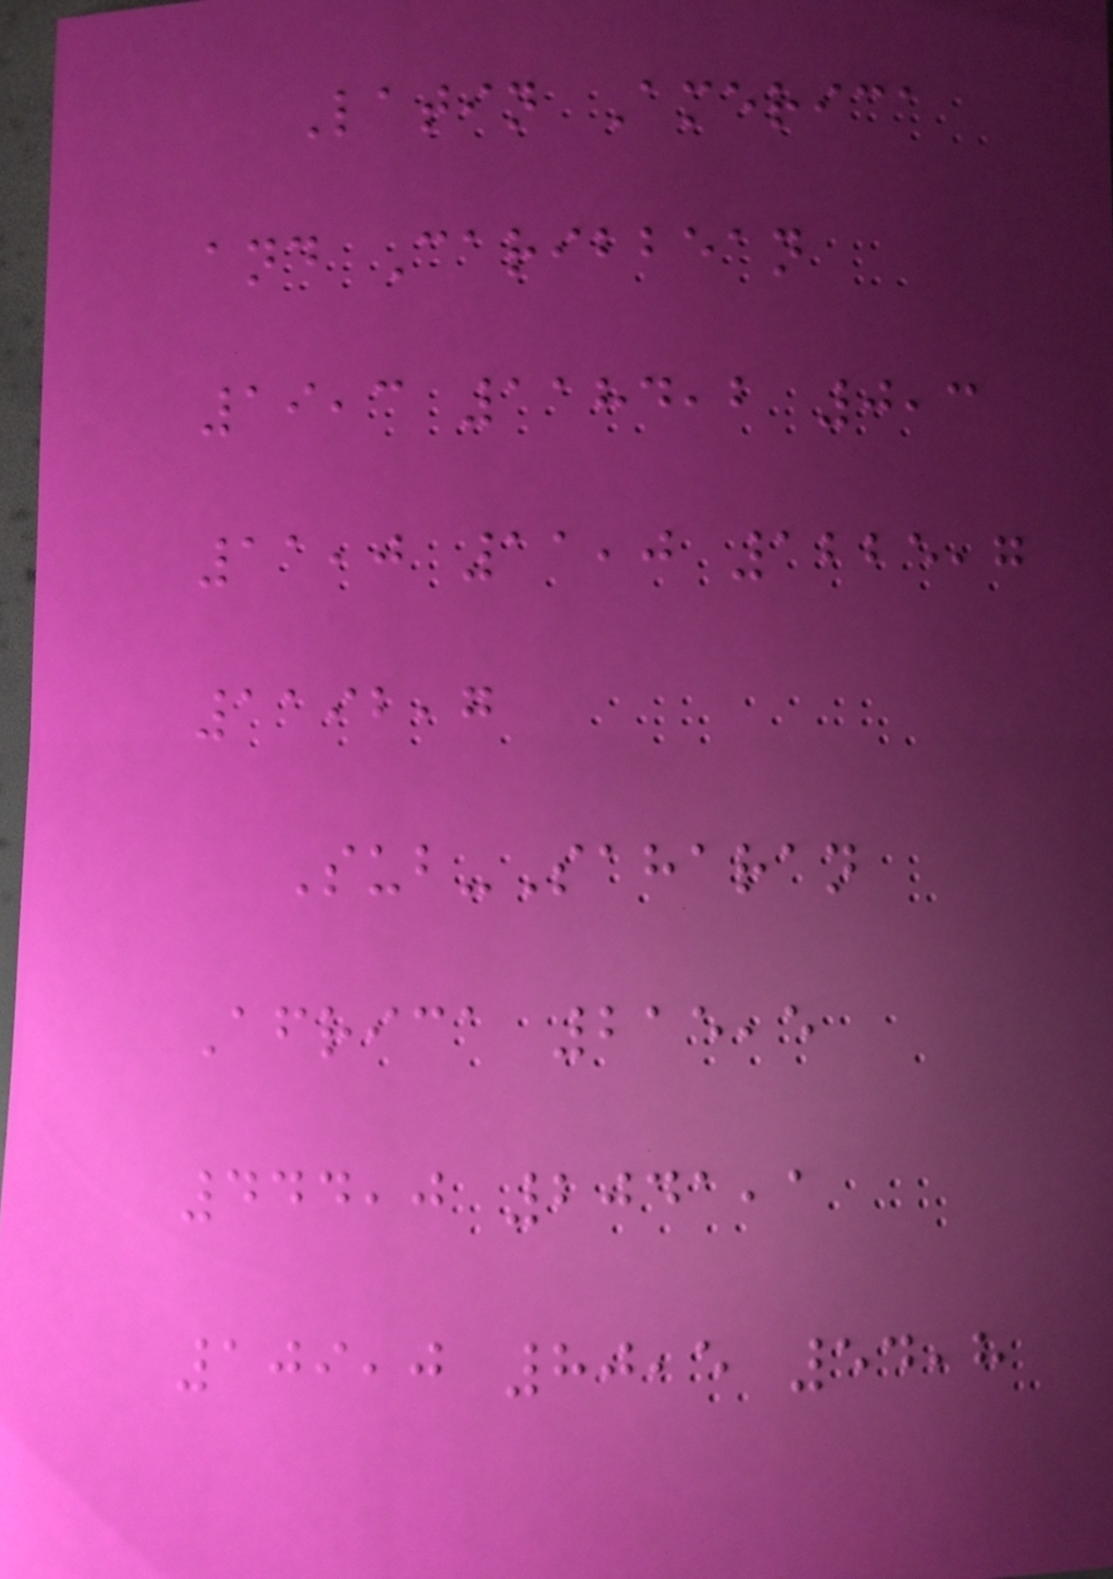Latin America
and Caribbean
19,3 1184,2 0,3
11,0 11,0 1225,7
1192,7
Sub-Saharan
Africa 215,5
444,0 2041,1
109,0 80,5 54,8
